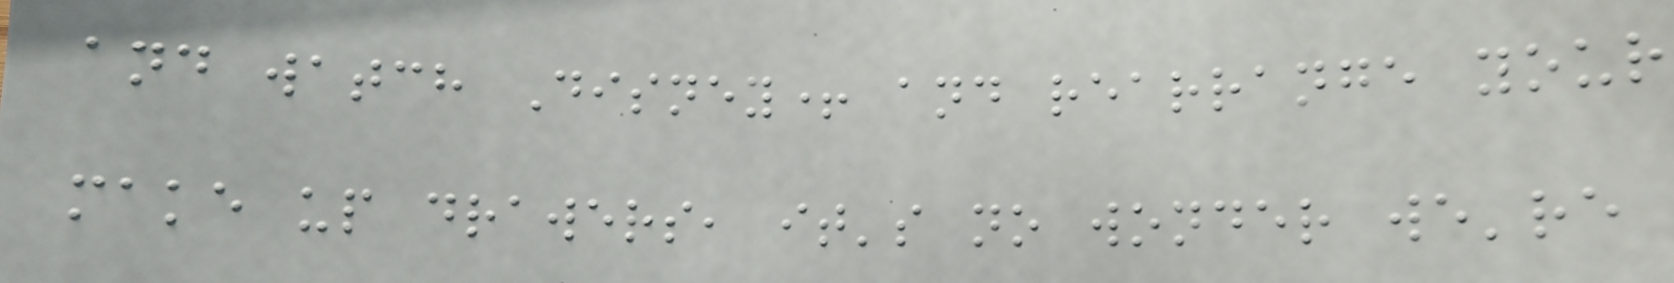and watch Disney+ and rearrange your
make up drawers, it's no wonder we're
